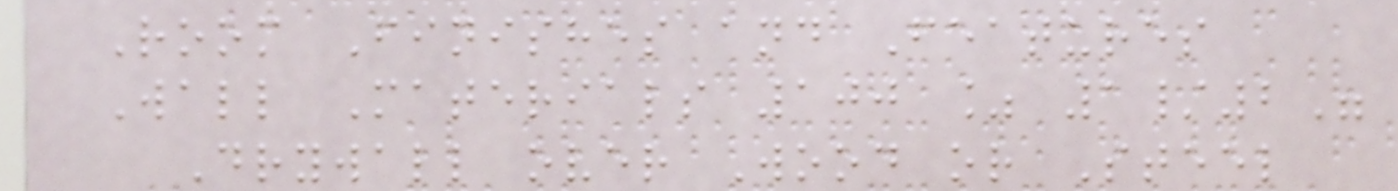Room Finishes and Features
Wall Materials 100 % 1/2"
Drywall over Wood or Steel
